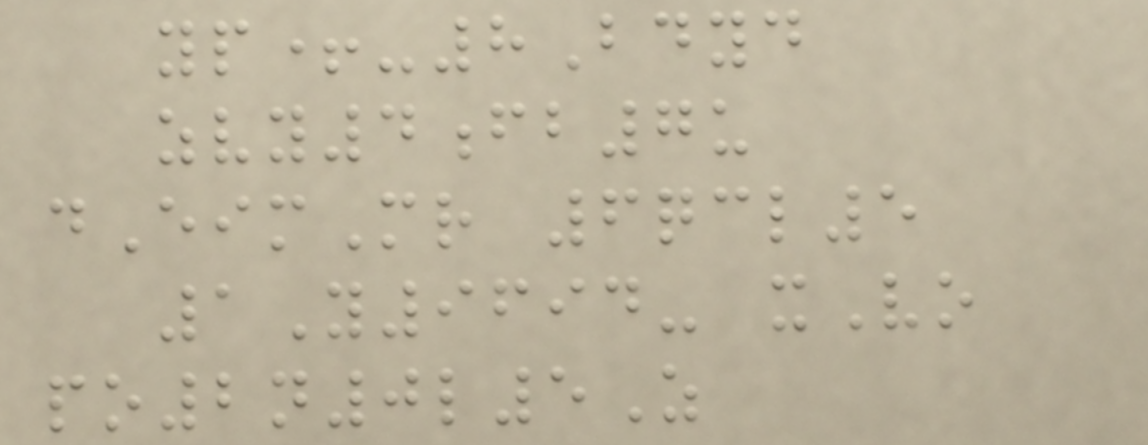yp+-8Bdyd
zvy4fb7u
dEimMr 6qcl5
1Y9694- xVo
po2n0l5Z
